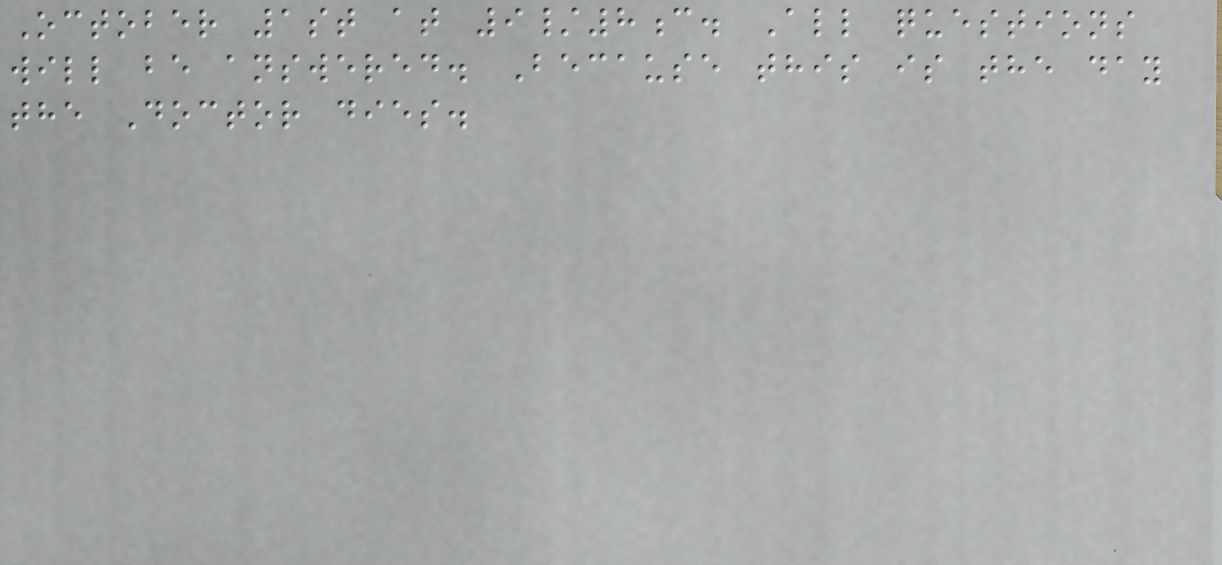October 1st at 9/8c. All questions
will be answered. Because this is the day
the Doctor dies.
